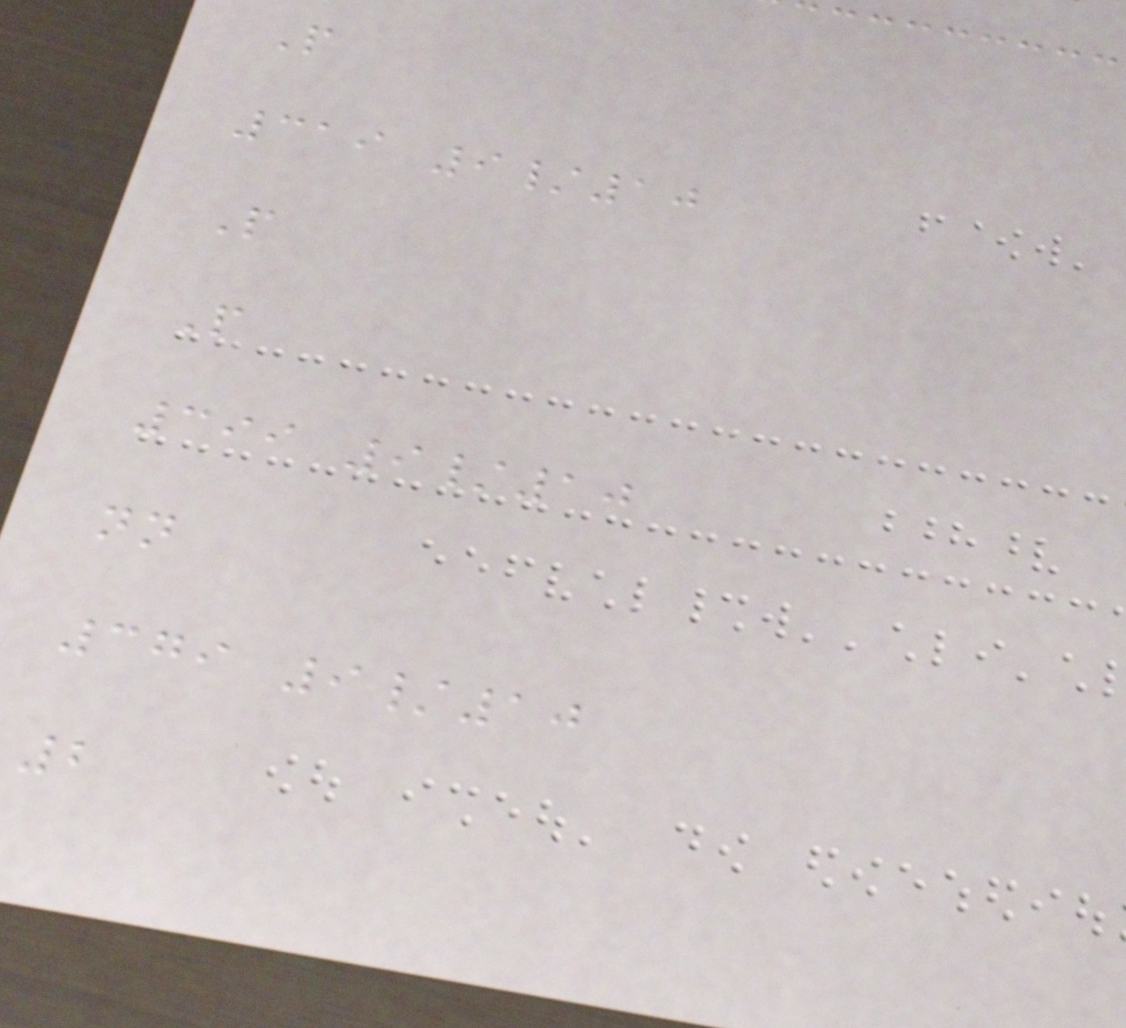P
319 9/10
P
P
399 9/10
nn
379 9/10
2
